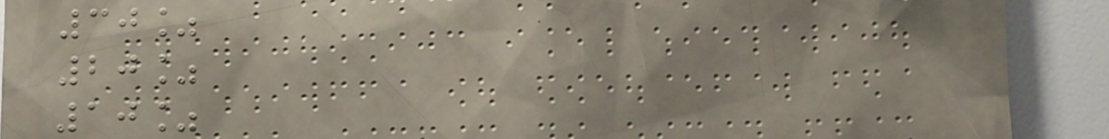30%
20%
10%
